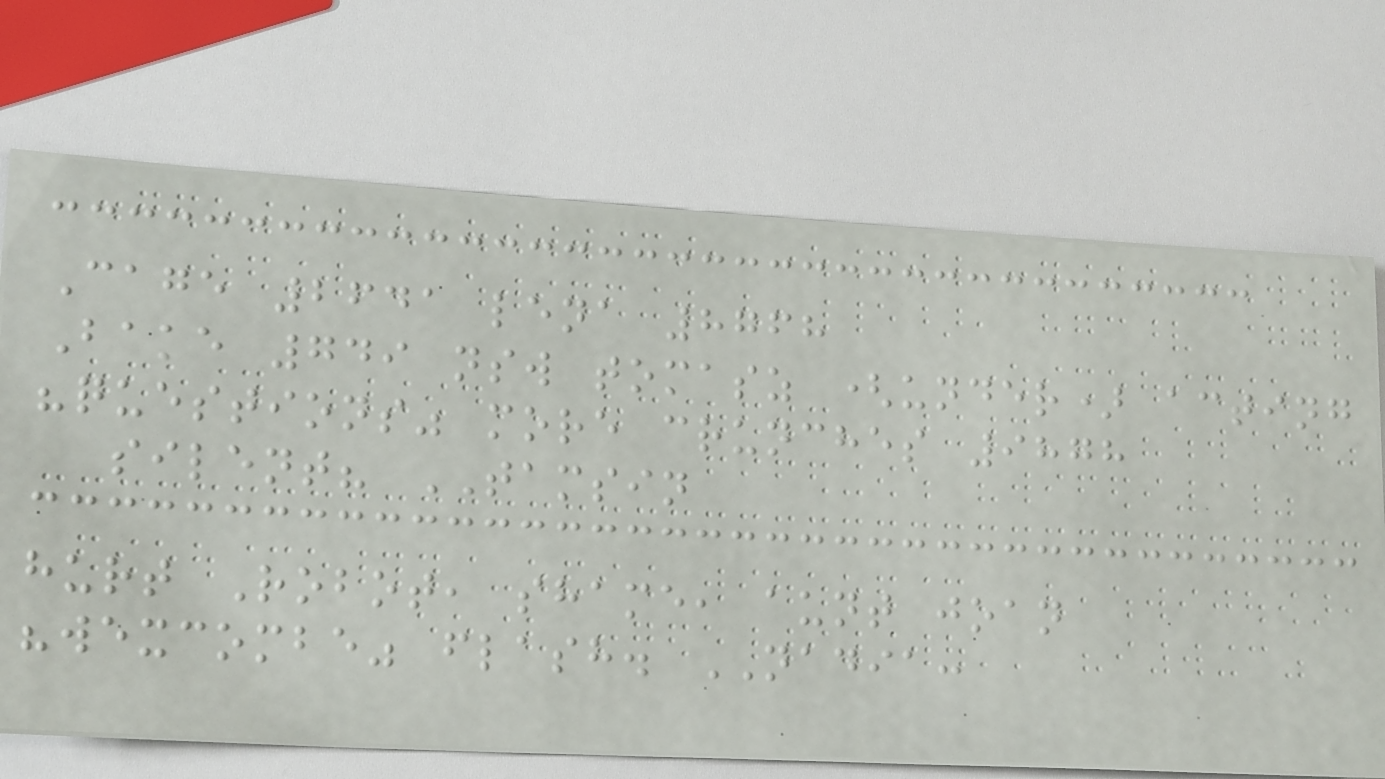Cage 2641 lena 8768
Bake 749 nsw tomasz (under) acting
"questions" more crunches 9878
silent? TAMSIN
hurt Robot, shame, aunt joan
"wexcombe" flash. NADIA:
